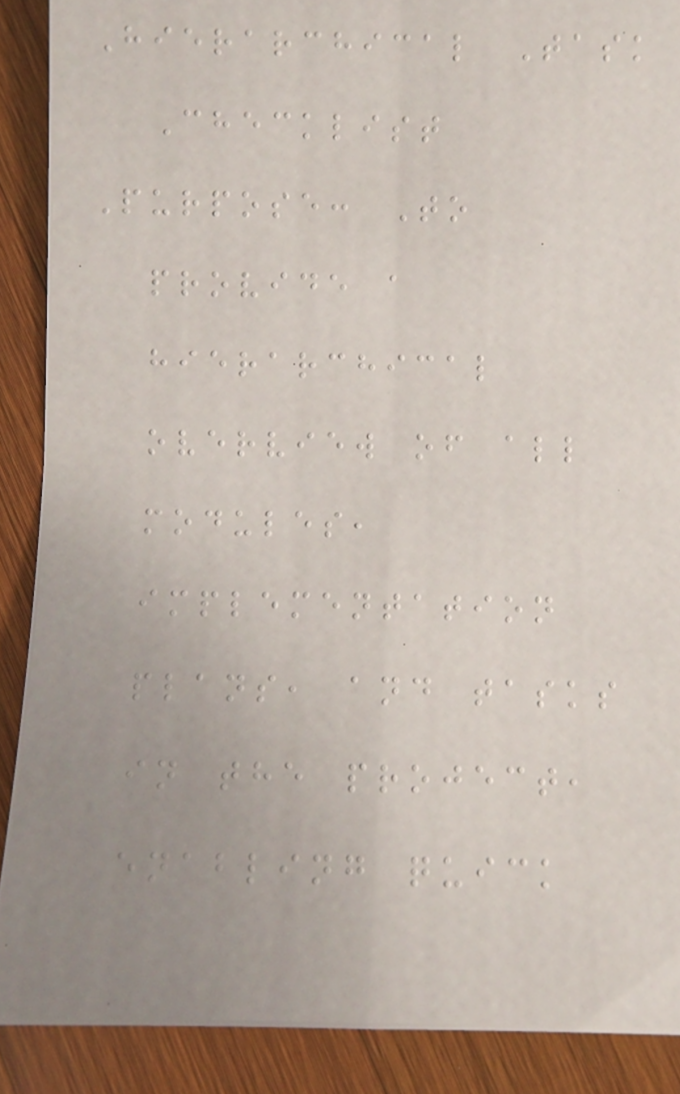Hierarchical Task
Checklist
Purpose: To
provide a
hierarchical
overview of all
modules,
implementation
plans, and tasks
in the project,
enabling quick
